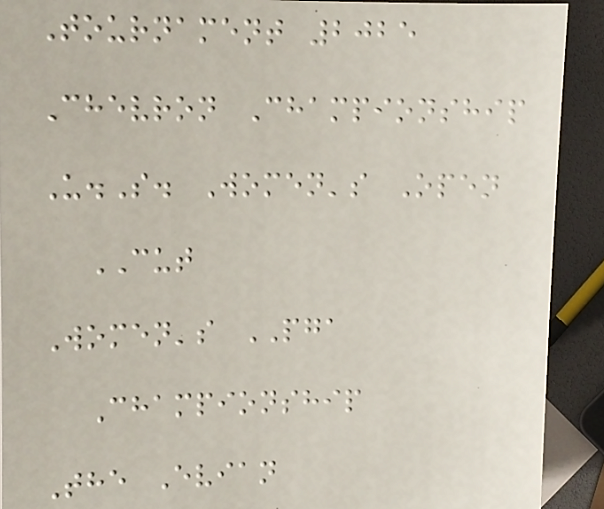Tournament 2025
Chevron Championship
U.S. Women's Open
CUT
Women's PGA
Championship
The Evian
